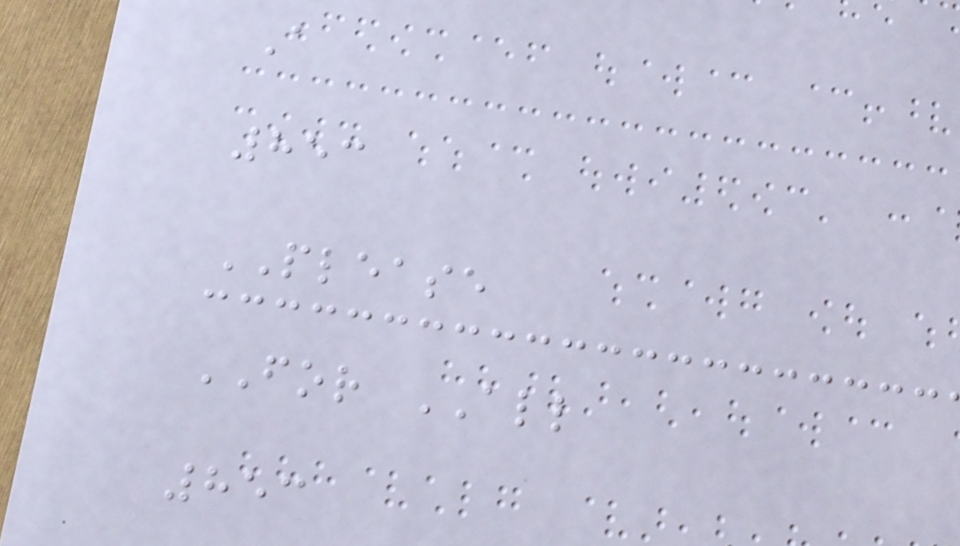A
853
PLEASE
FOR ALL
853
